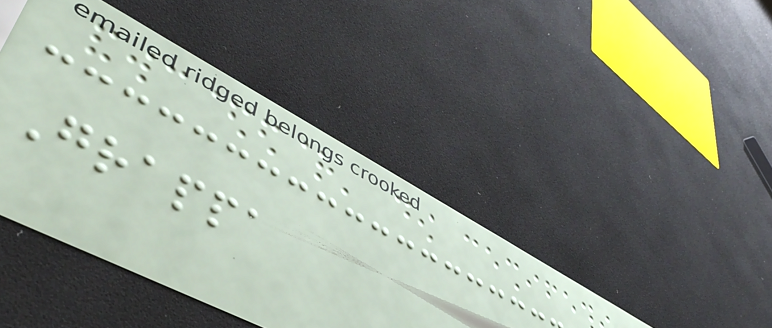Grappa
